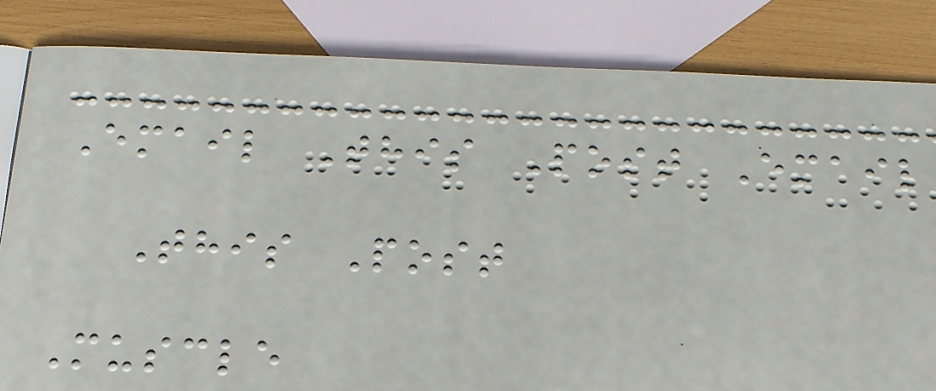Email This Post Email
This Post
Muscle
